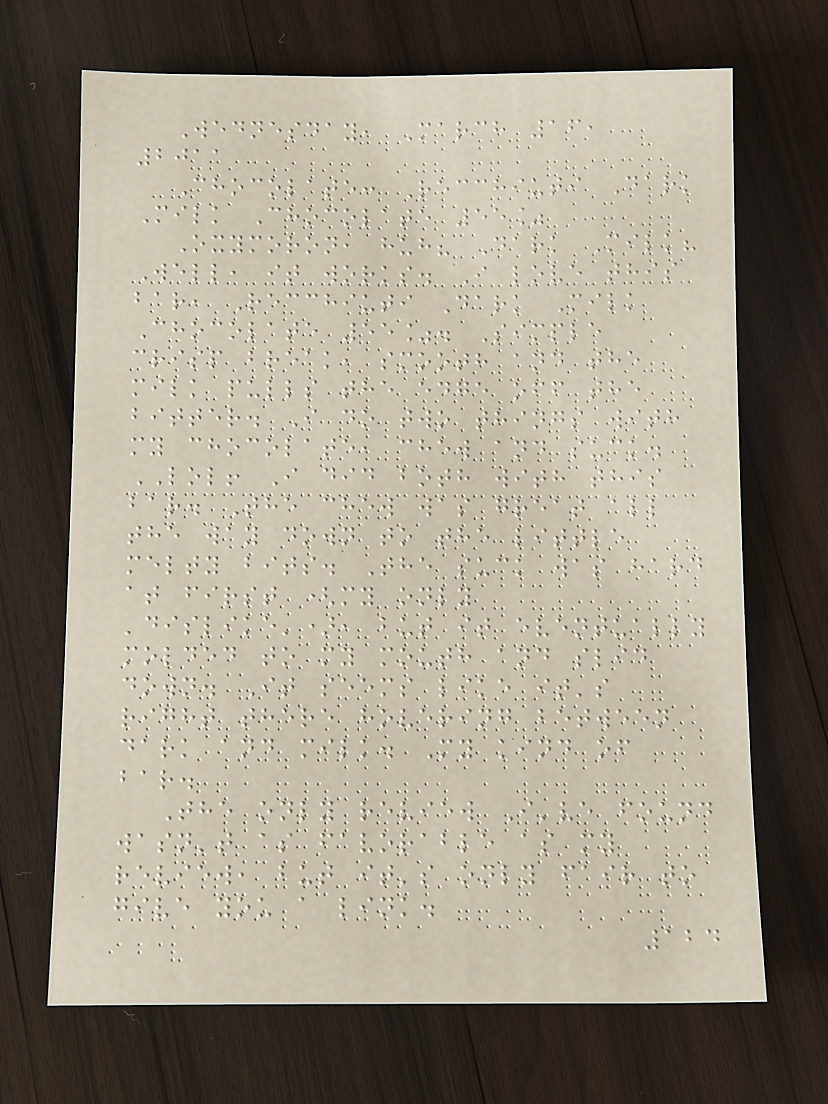Wednesday, March 16,
2011
Chocolate: Recchiuti Dark
Milk Chocolate 55%
Oxymoron, huh? Dark Milk?
Well, it works. I love this
bar, Recchiuti Dark Milk
Chocolate 55%. Simple
crisp break, smooth and the
milk pulls the edge off the
bitter. I do two things with
my chocolate, chew and suck.
LOL! I did both with this
bar. The chew was great all
the way down to the little
melty bits. The suck was hard
at first (my only
'dislike'), but it eventually
molded to my mouth and slid
down. It seems like it's
right there hovering between
dark and milk. My kind of
bar.
The only review I've found
wasn't as favorable as my
review, but it's only fair to
give you a link.
124
